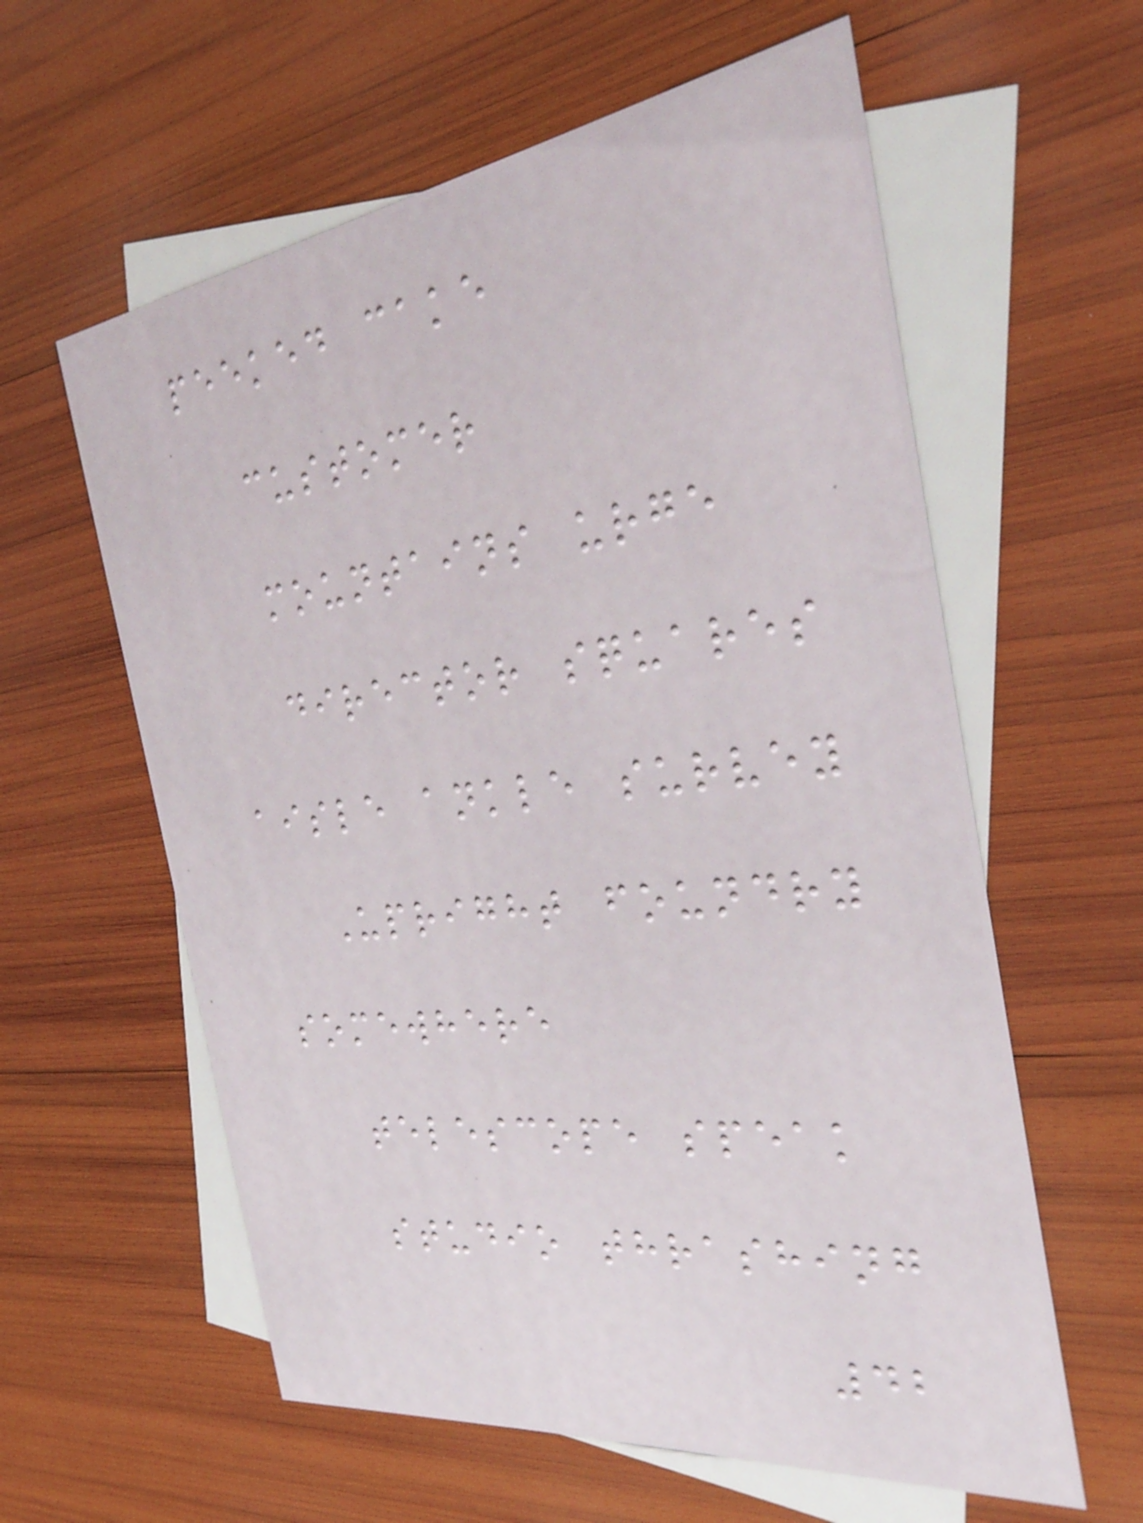peeked cake
customer
mountains urge
director squares
aisle ankle survey
Upright foundry
somewhere
telescope speak
studio thrashing
42
